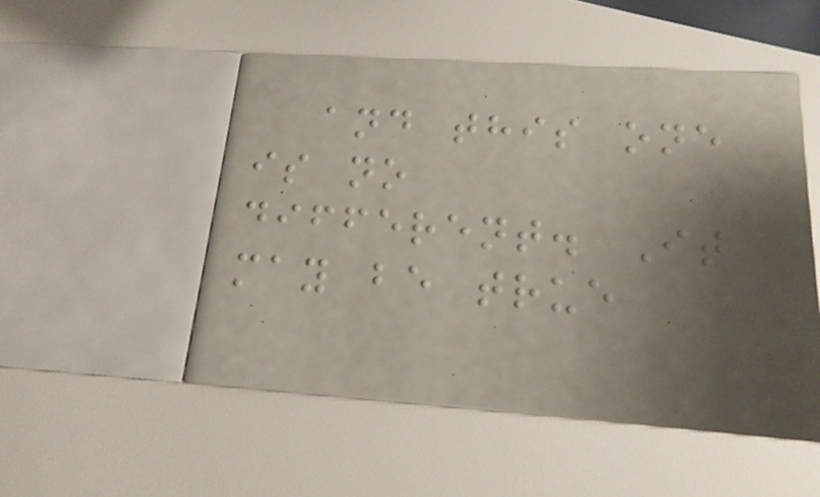and this one
is no
different. It
may be true
